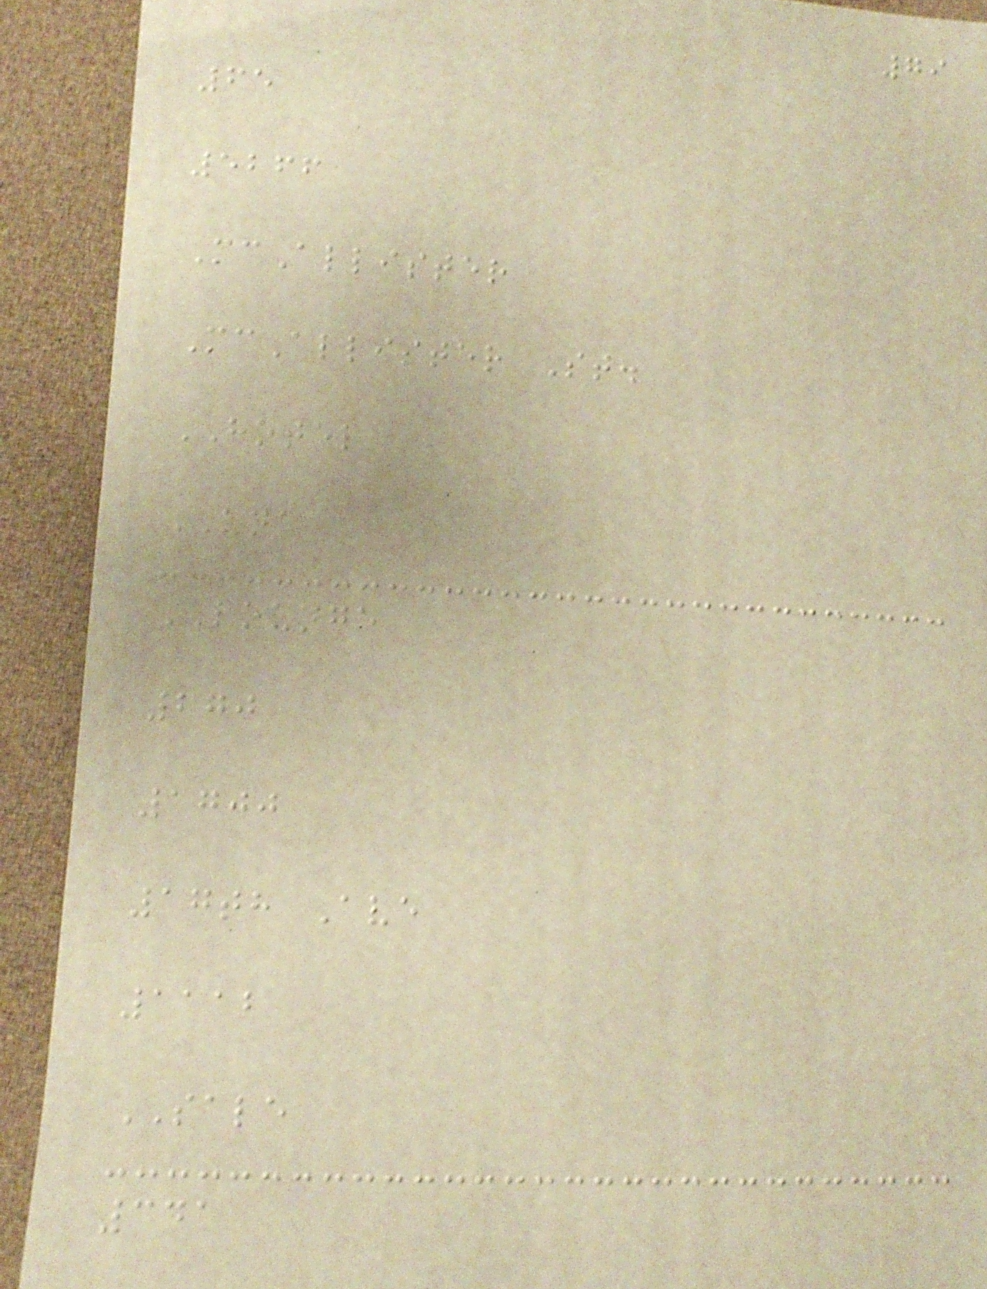79
65
5266
McAllister
McAllister St.
HOTEL
UNA
LOUNGE
270
1700
17th Ave
1112
SALE
341
